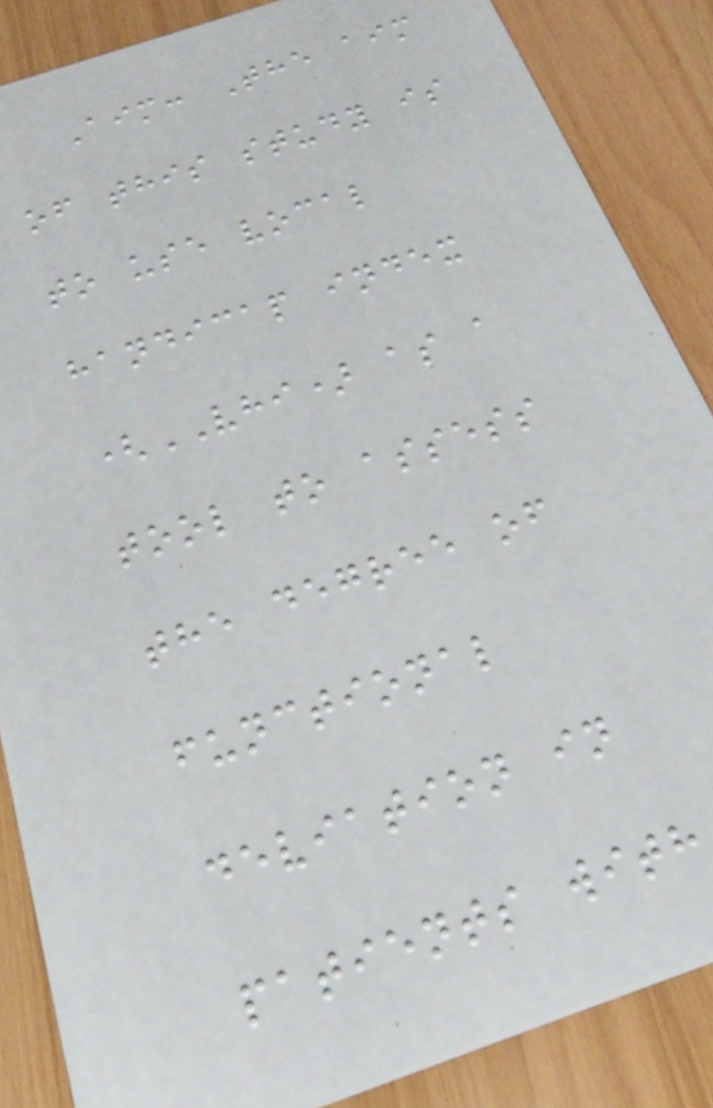Aim: The aim
of this study is
to use vocal
handicap index
(VHI) as a
tool to assess
the degree of
functional
deviation in
patients with
